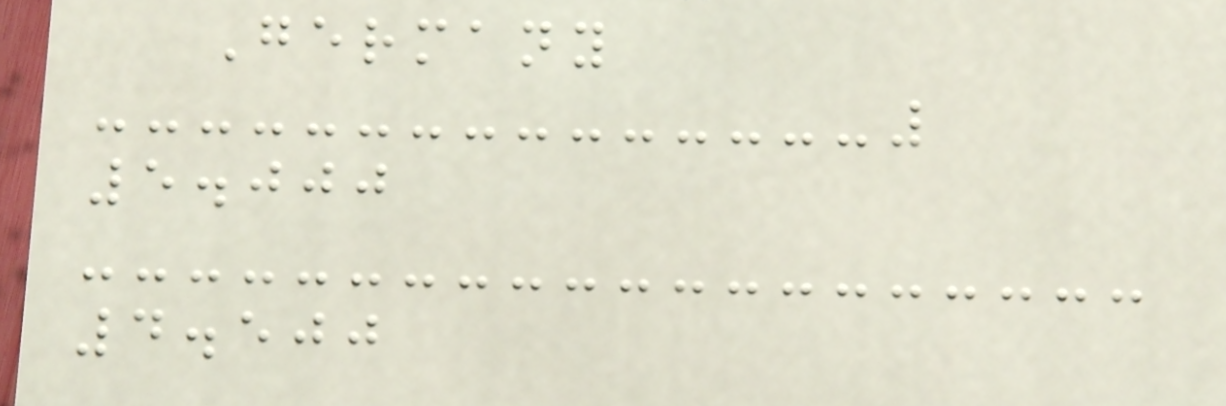Germany
5.000
4.500
